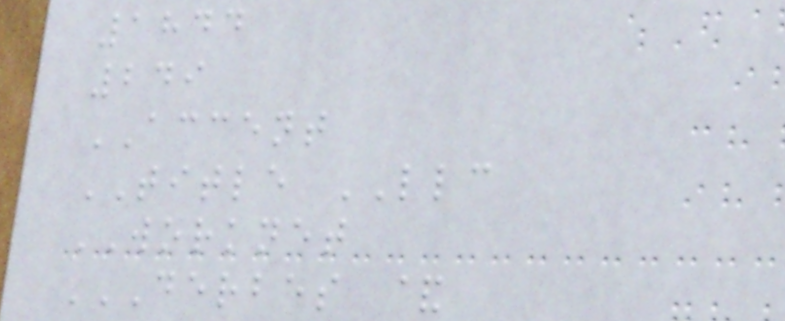1844
249
ACCENT
TITLE LLC
WORKNET
DERBES &
